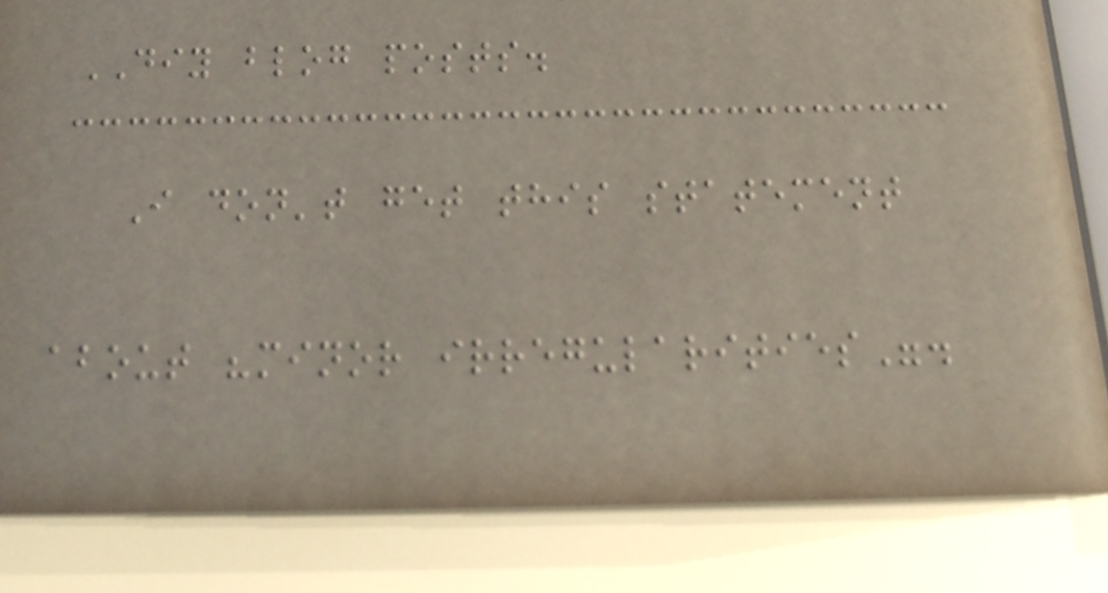DIY blog posts.
I don't get this statement
about "minor irregularities".
